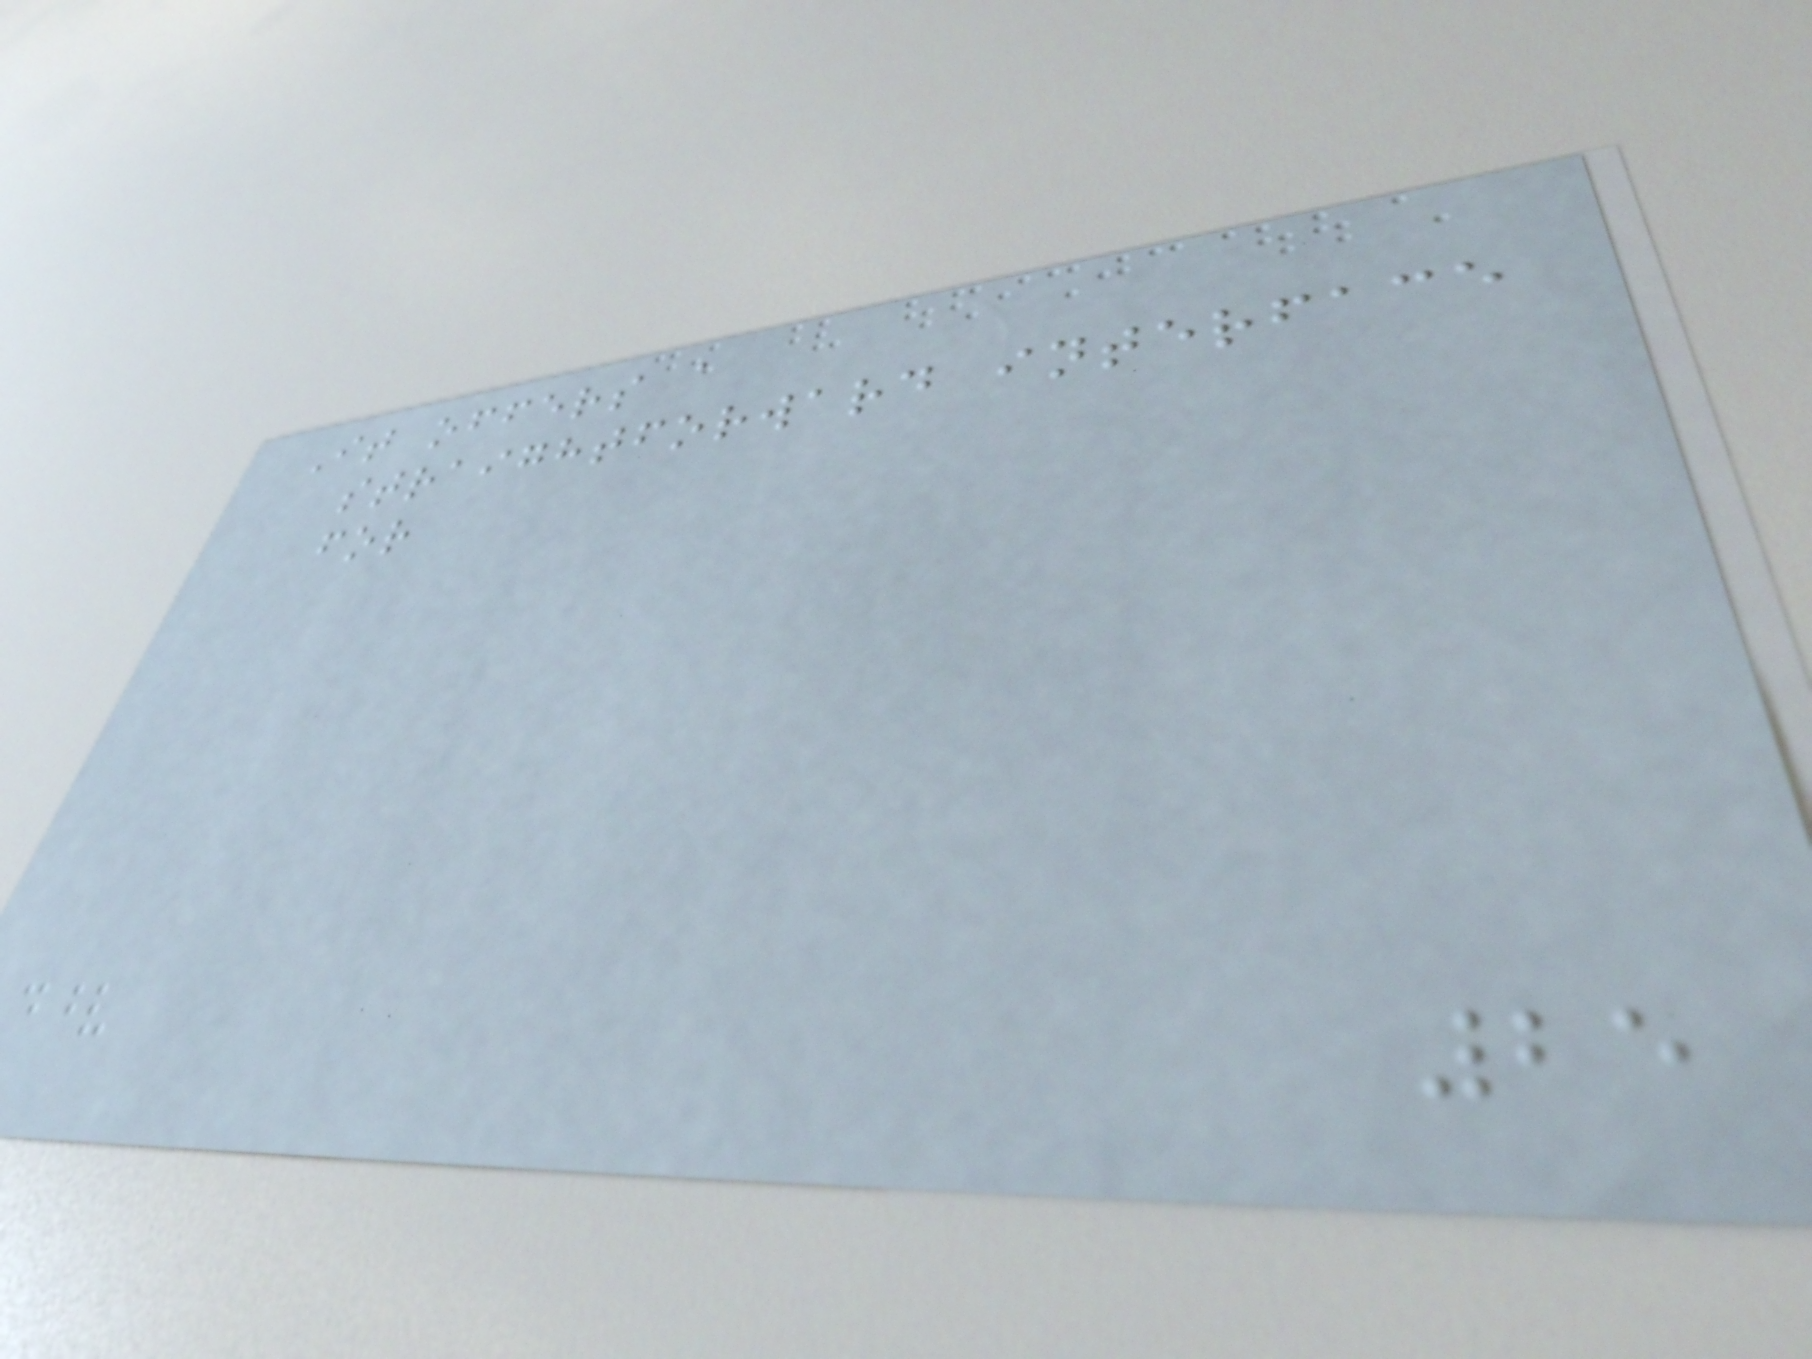It offers a
straightforward interface
for
25
